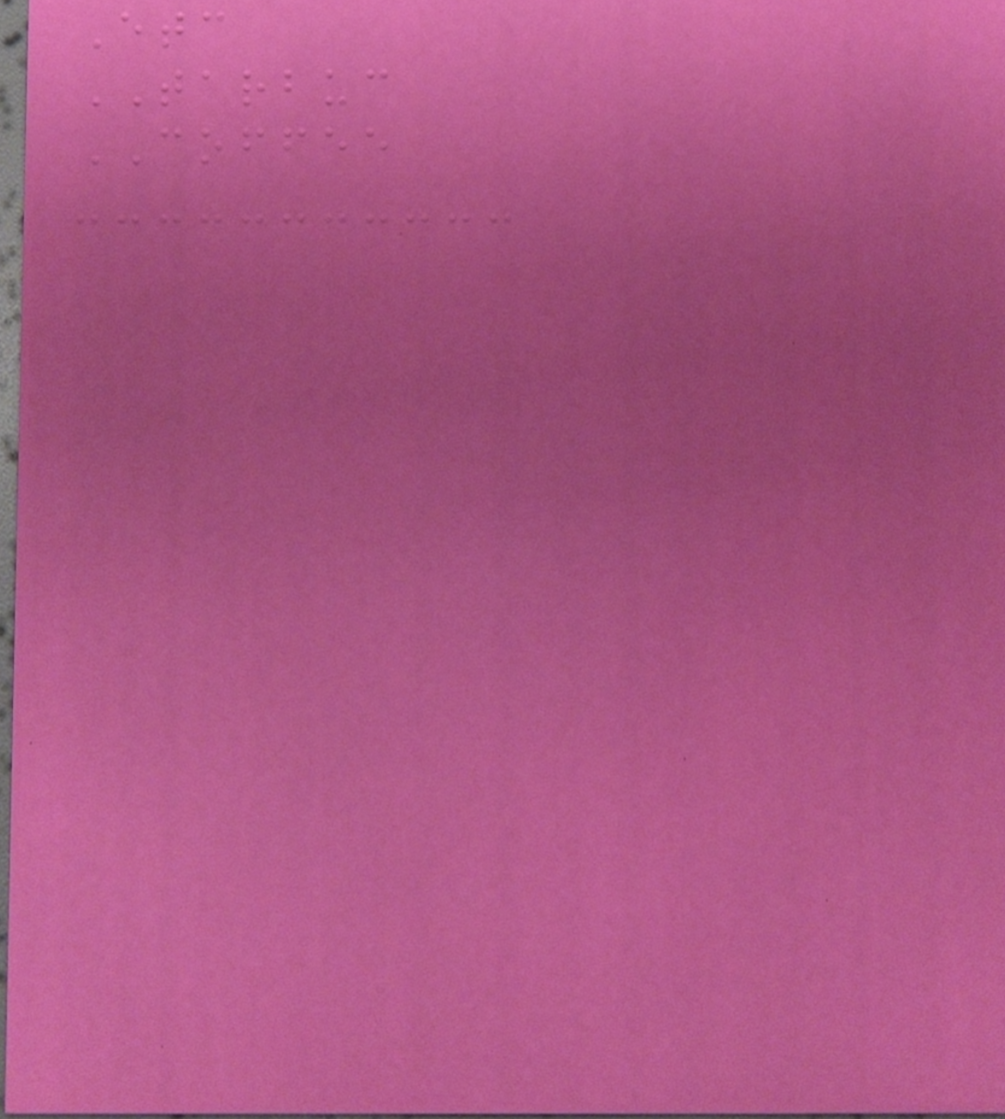Etc
TARBUC
COFFEE
